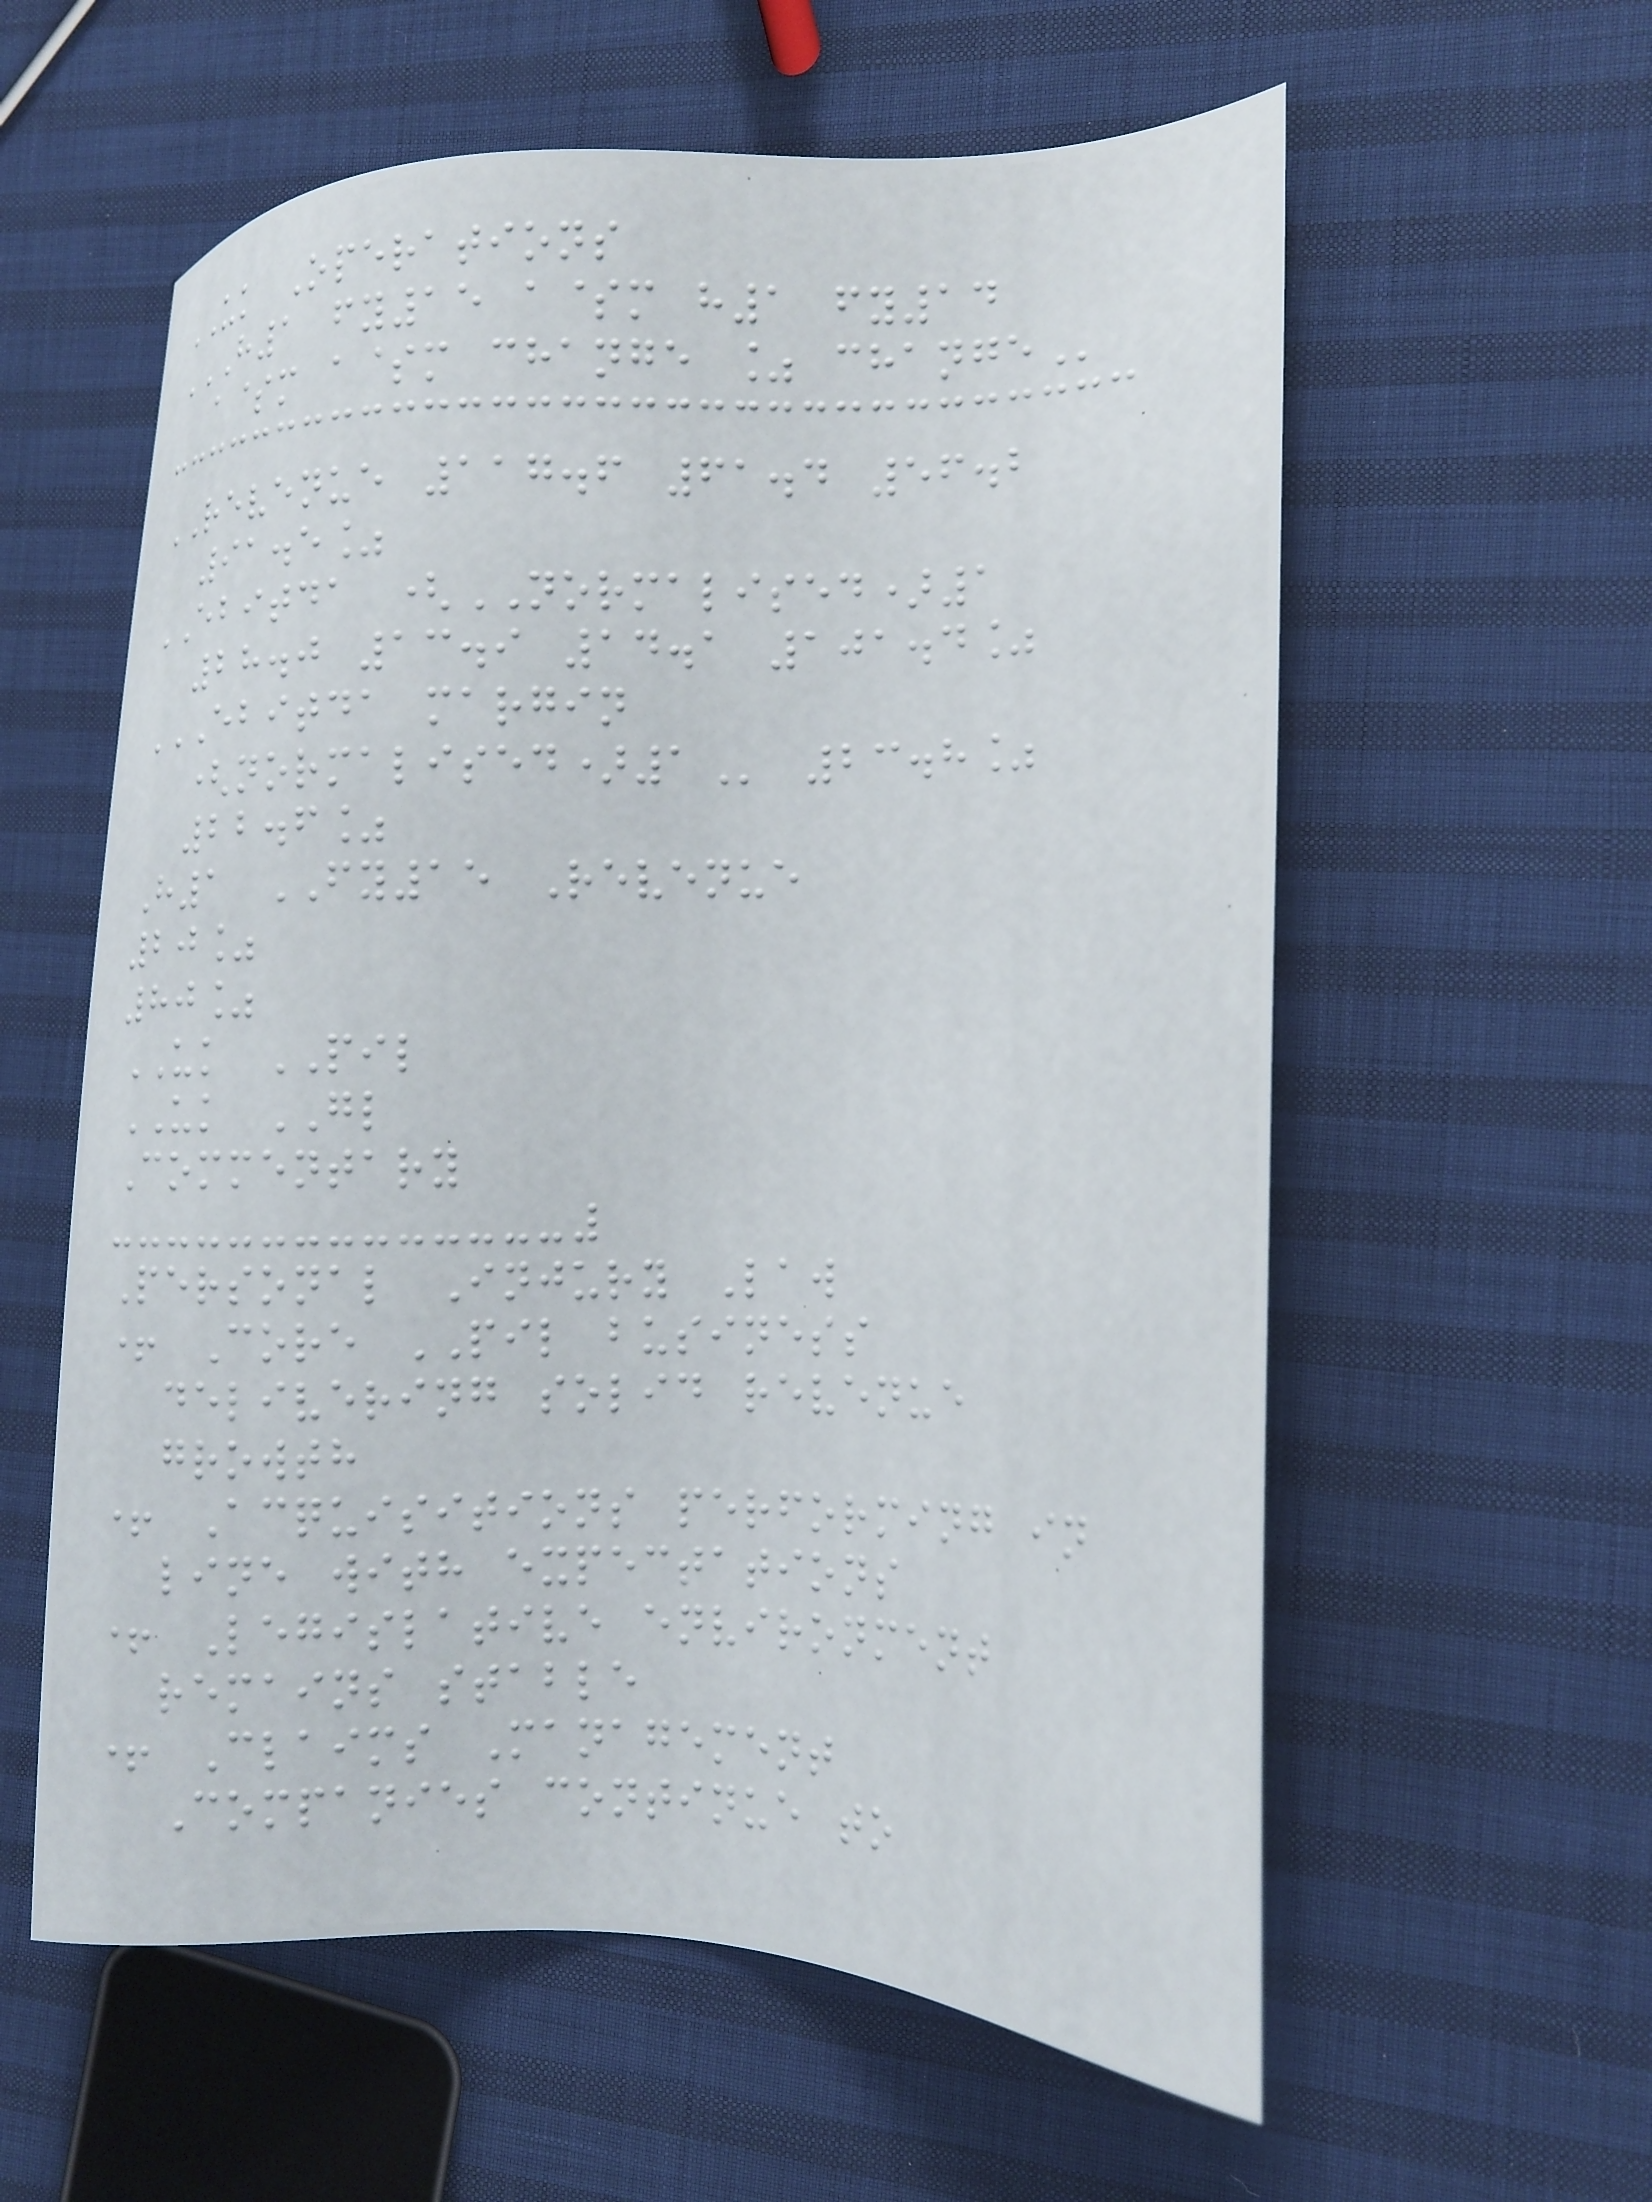UK Operations
H1 FY15 A$M H1 FY14
A$M A$M CHANGE % CHANGE
REVENUE 117.6 61.4 56.2
91.5%
EBITDA (NORMALISED)1
28.0 13.9 14.1 101.4%
EBITDA MARGIN
(NORMALISED)1 23.8%
22.6%
H1 FY15 Revenue
20%
80%
UK PIL
UK GL
Commentary
Personal Injury Law
+ Core PIL business
delivering solid revenue
growth
+ Acquisitions performing in
line with expectations
+ Legislative environment
remains stable
+ Claims Management
Companies continue to
